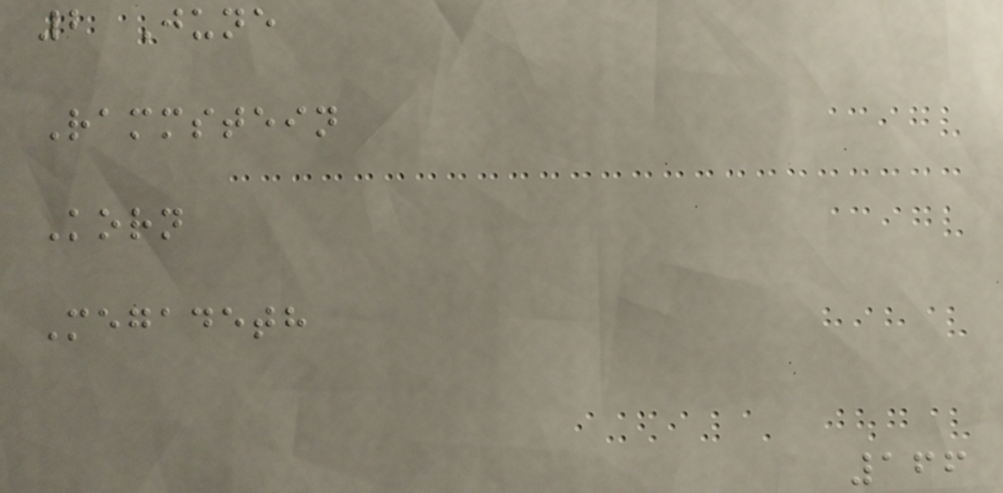2 June
Rammstein
Korn
Megadeth
166
